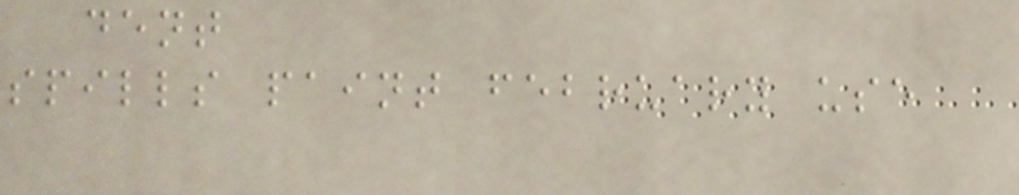dent
spills paint february use
